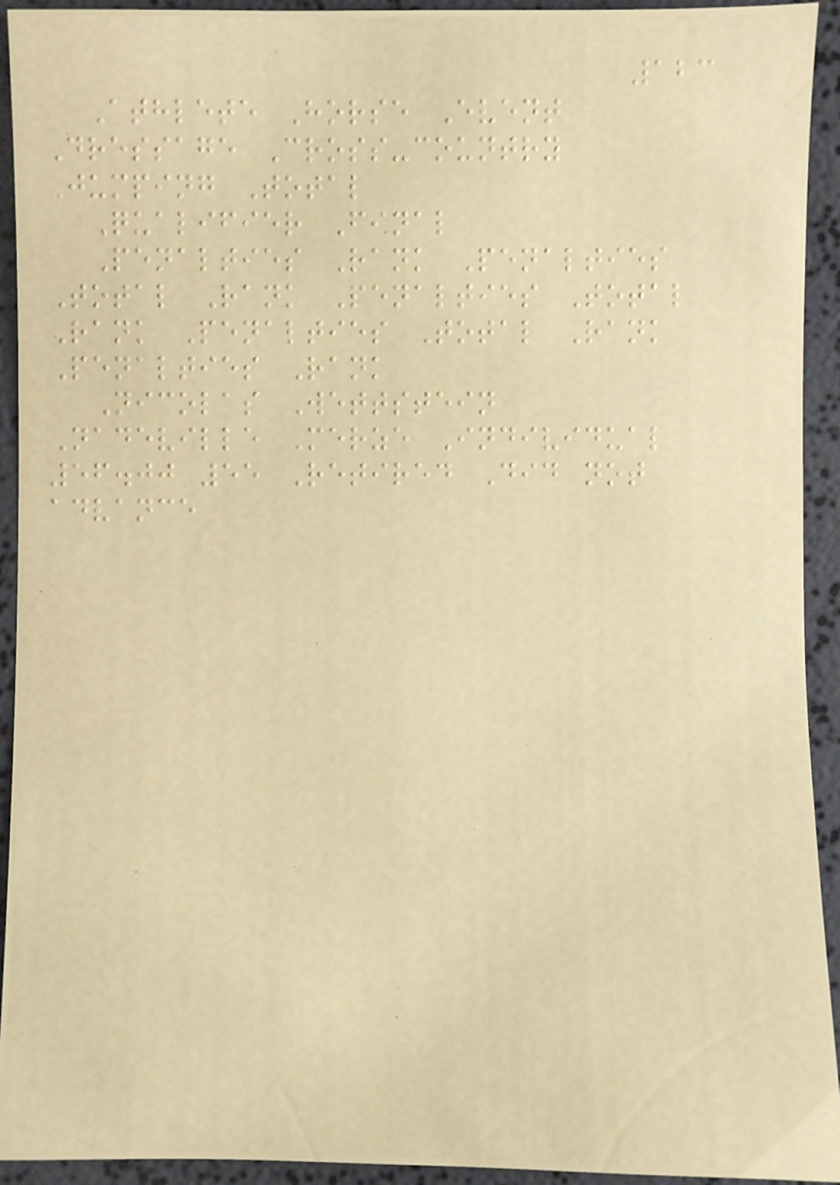123
Athlete Horse Event
Dressage Cross-country
Jumping Total
Qualifier Final
Penalties Rank Penalties
Total Rank Penalties Total
Rank Penalties Total Rank
Penalties Rank
Nicolas Wettstein
Nadeville Merze Individual
56.00 55 Retired Did not
advance
